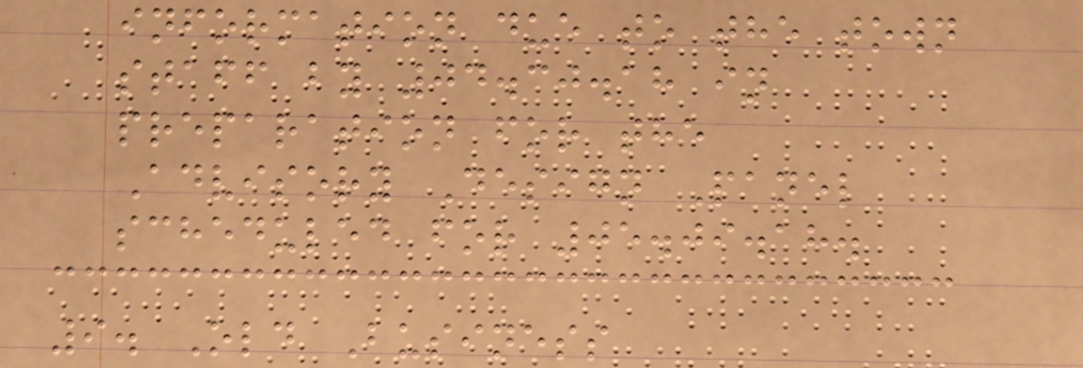information due to the town
staff by 04.30.18 in
preparation for the
Advisory Design Panel
scheduled for 05.09.18.
9. Old Business
